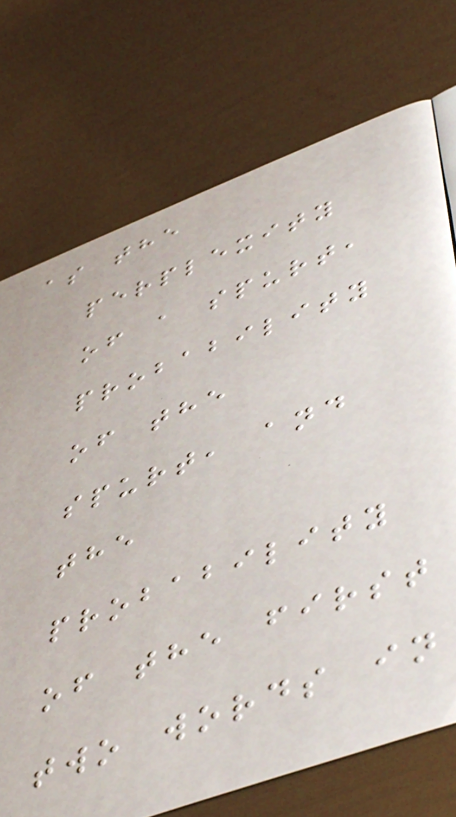as the
perplexity
of a spurt,
probability
of the
spurt, and
the
probability
of the first
two words in
